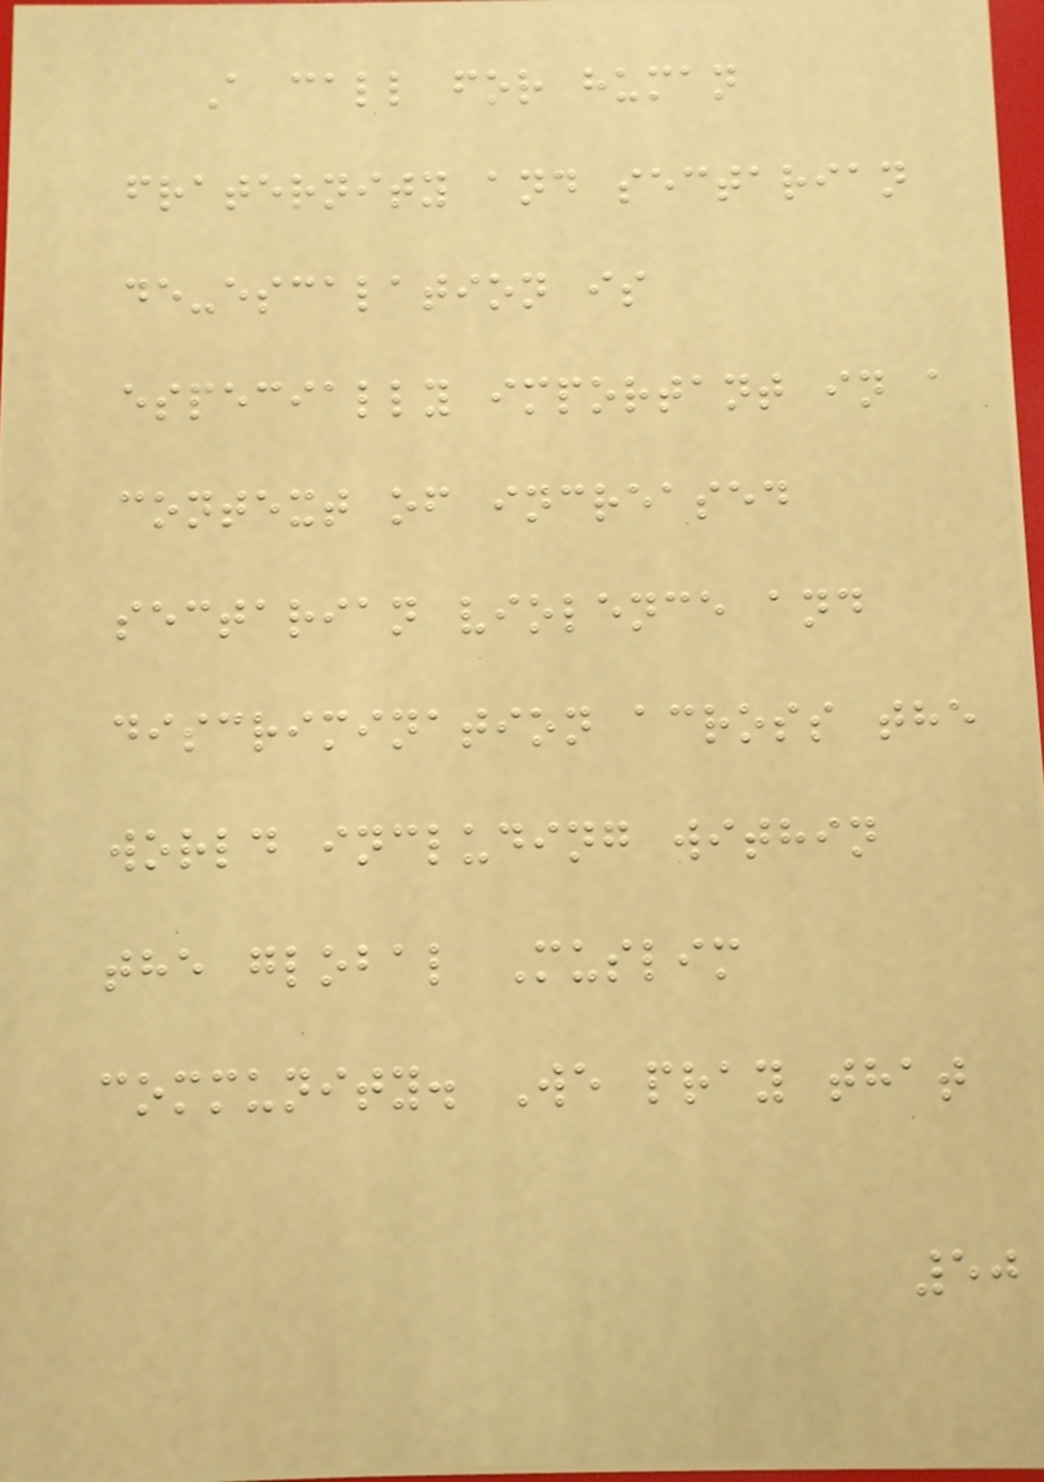A call for human
fraternity and sectarian
de-escalation is
especially important in a
context of increased
sectarian violence and
discrimination across the
world including within
the global Muslim
community. We pray that
50
